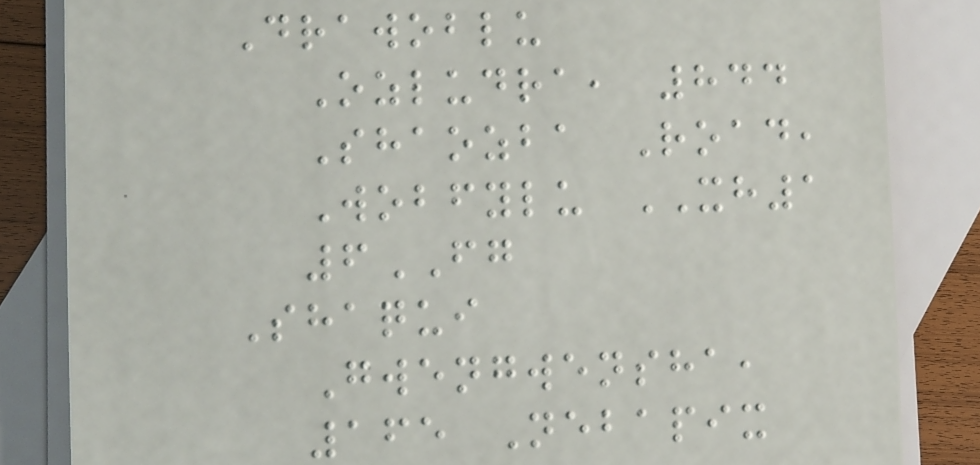Drawoblu
Ozludra, 844
Shaozba Road,
Wobfylu XH1
6FG
Shaqui
Gwengwensha,
165 Nebapix
